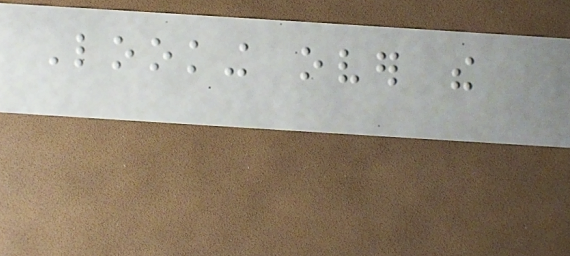Looking over the
